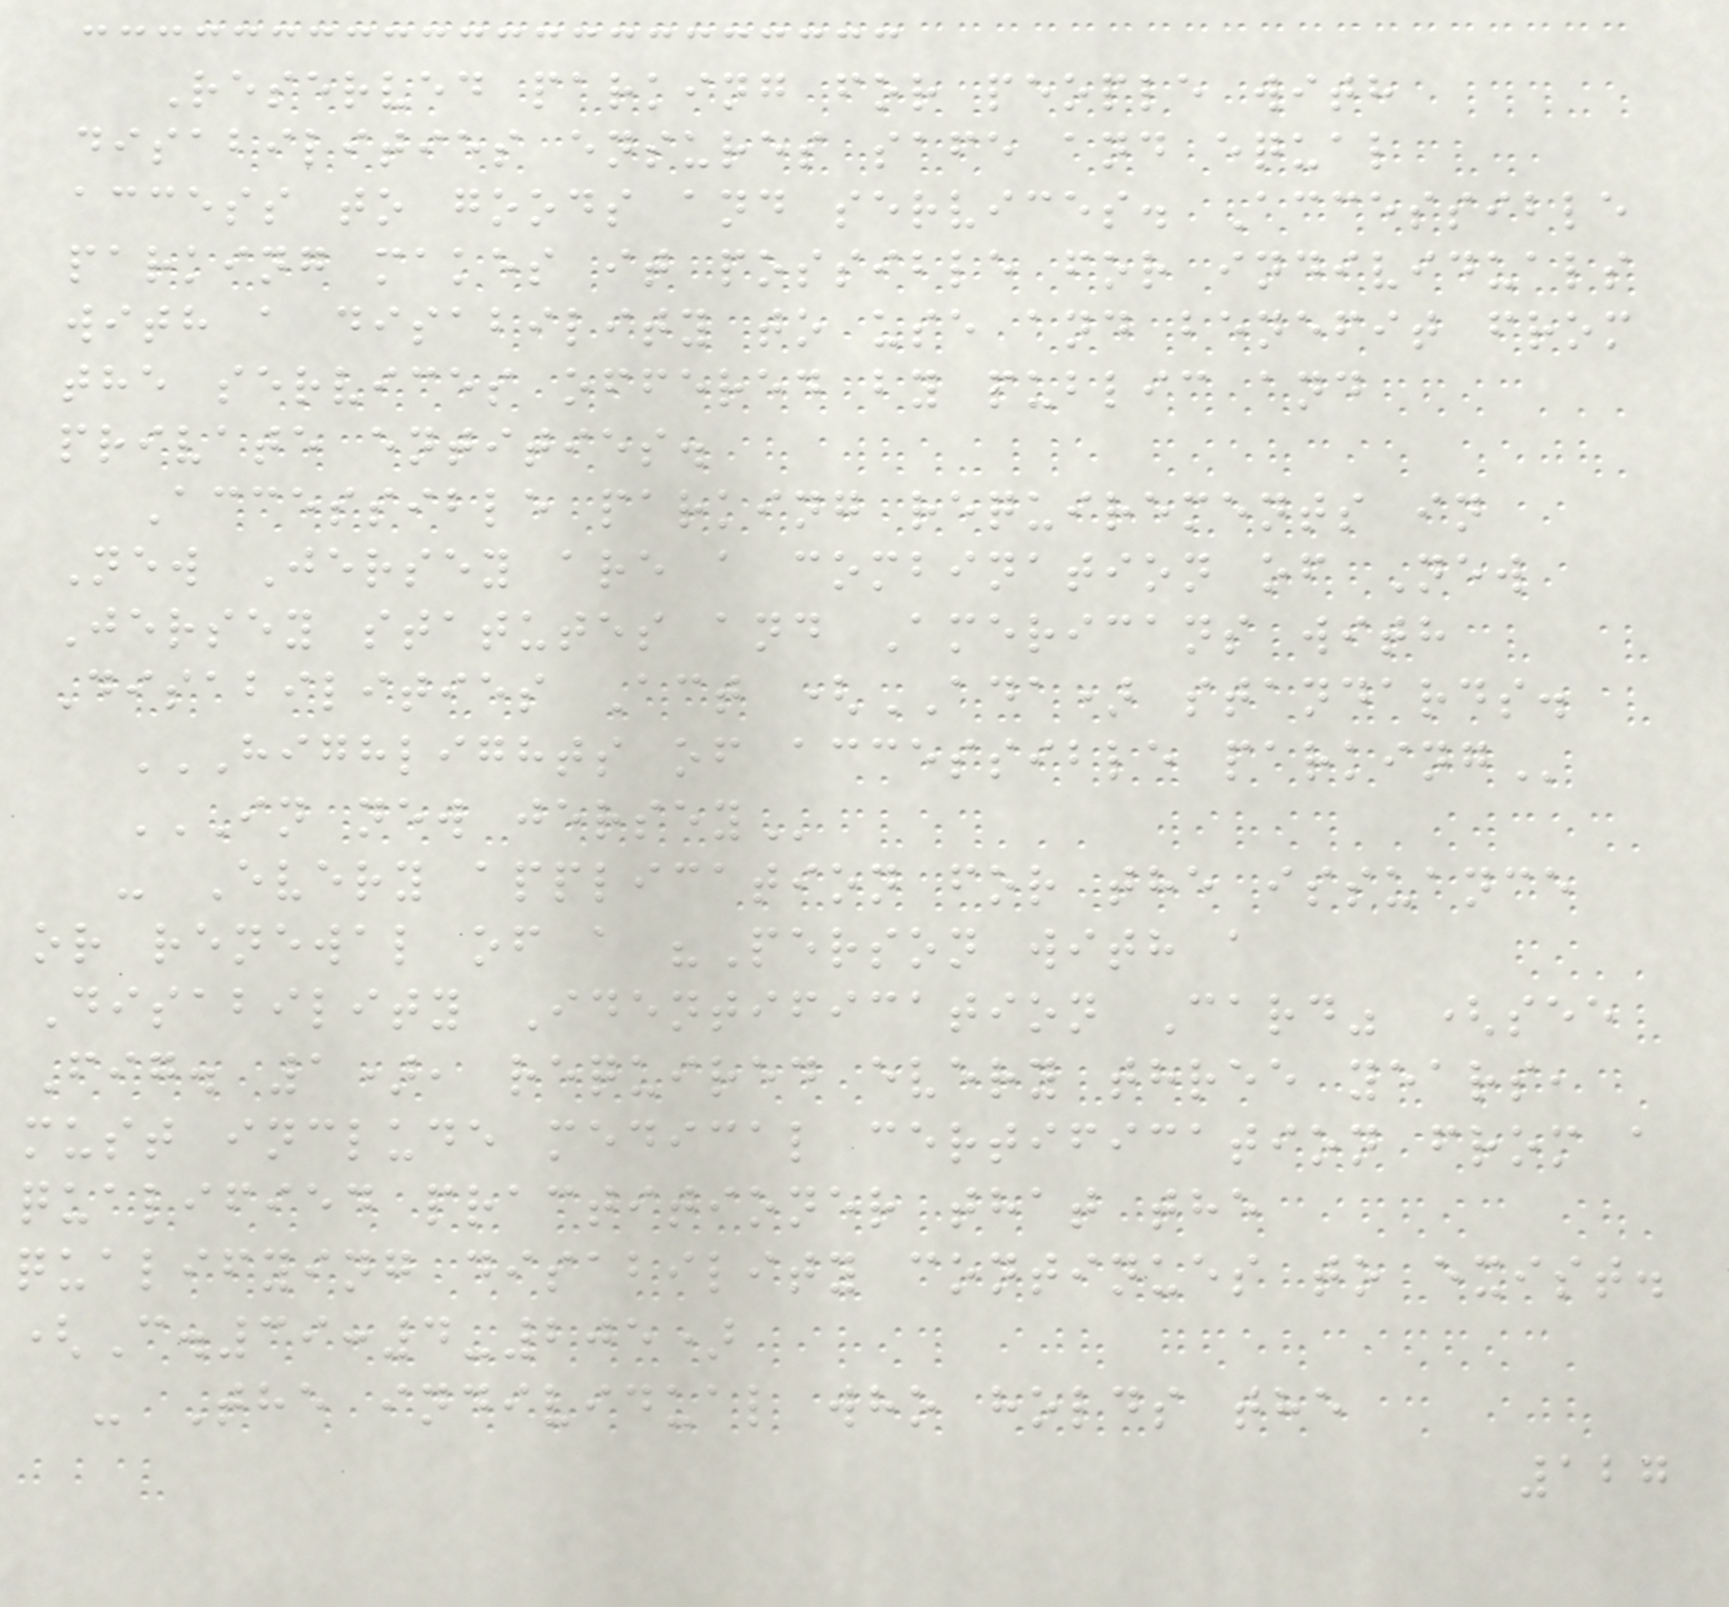Reserved parking for people with
disabilities ensures safe and equal
access to goods and services. Accessible
parking makes it possible for individuals
with a disability to use and benefit from
the services offered by public and
private entities.
Accessible parking requirements in
New Jersey are a combination of New
Jersey statutes and Americans with
Disabilities Act (ADA) standards.
HIGHLIGHTS OF ACCESSIBLE PARKING
IN NEW JERSEY
- Every application for the issuance
or renewal of a "Person with a
Disability Identification Card" (see
Fig. 1), required every three years,
must include medical certification from a
qualified practitioner that the
qualifying disability continues to exist.
(C.39:4-205)
- The individual who holds the
127
